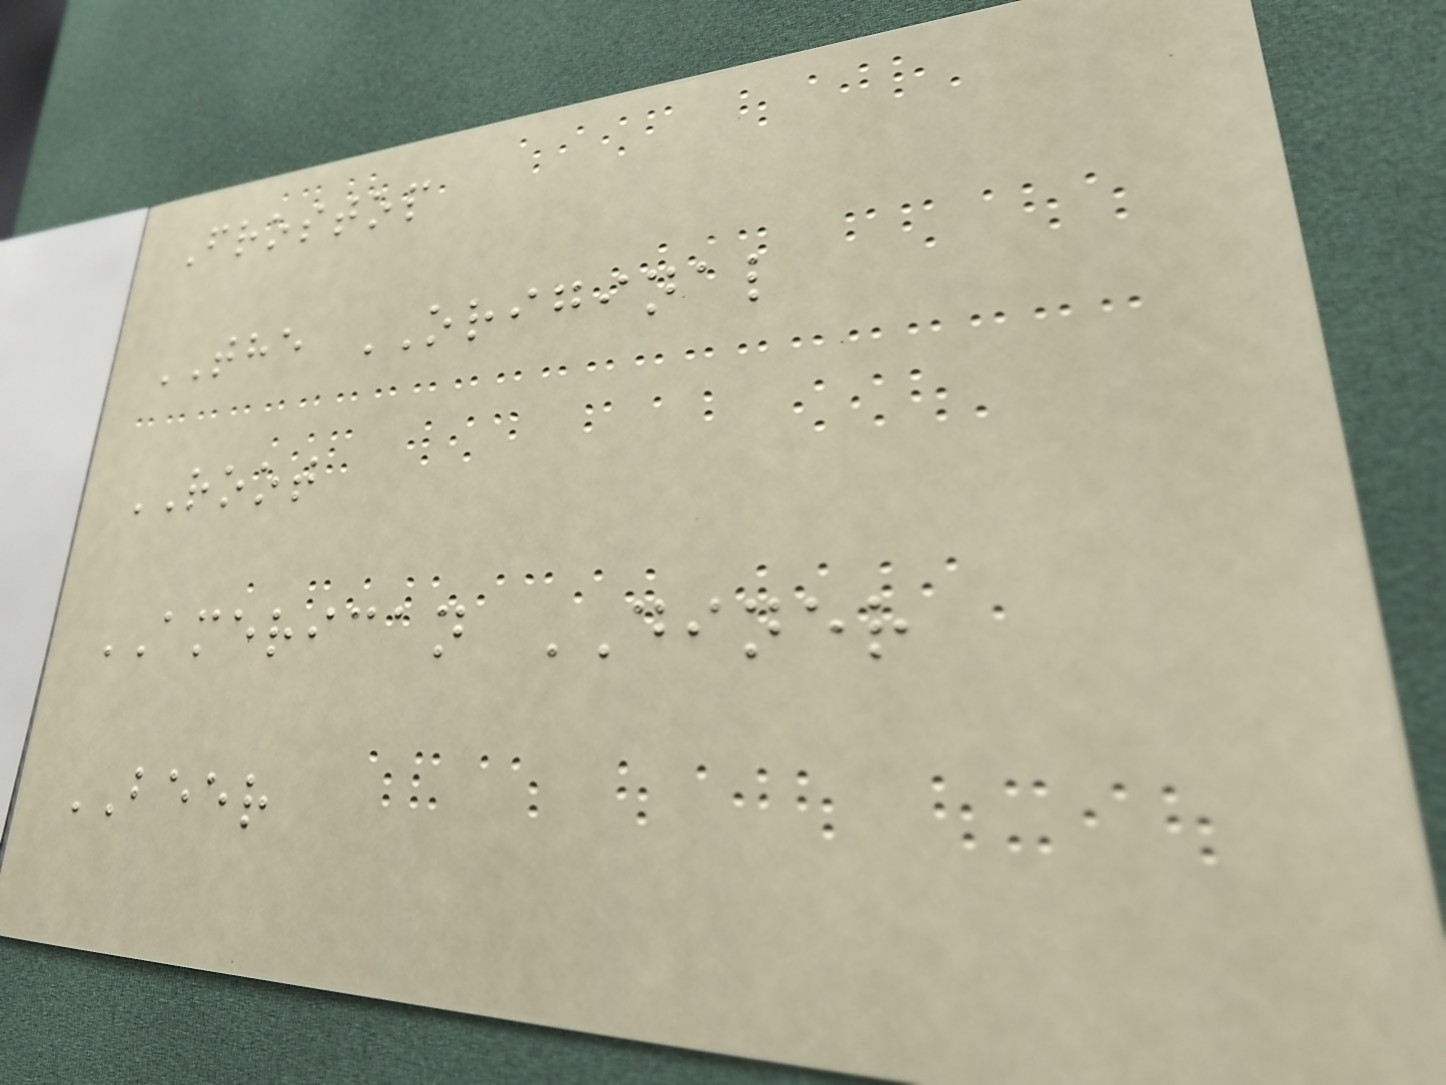Frostop
THE ORIGINAL
ROOT
AMERICAN DINER
BEER
